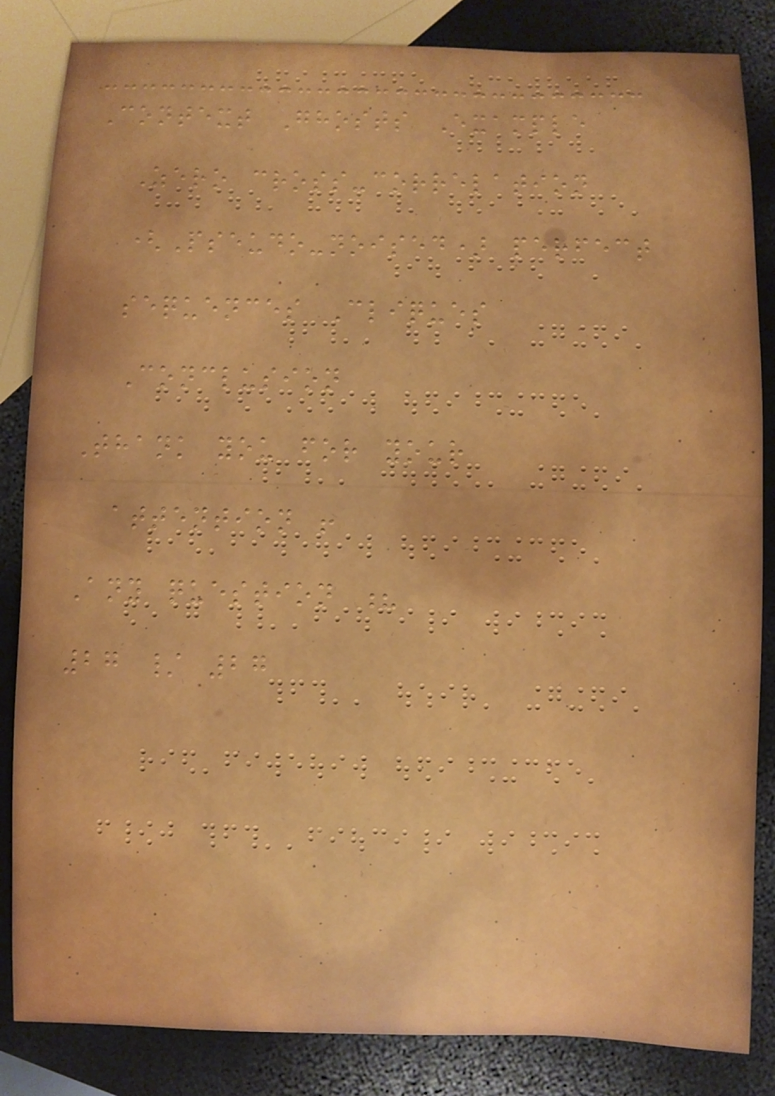Context Ghosts Example
Zero cross-correlation
(Pseudo-noised) perfect
sequences Cliques
Conclusion
Thank you for your
attention !
Any question ?
27 / 27
